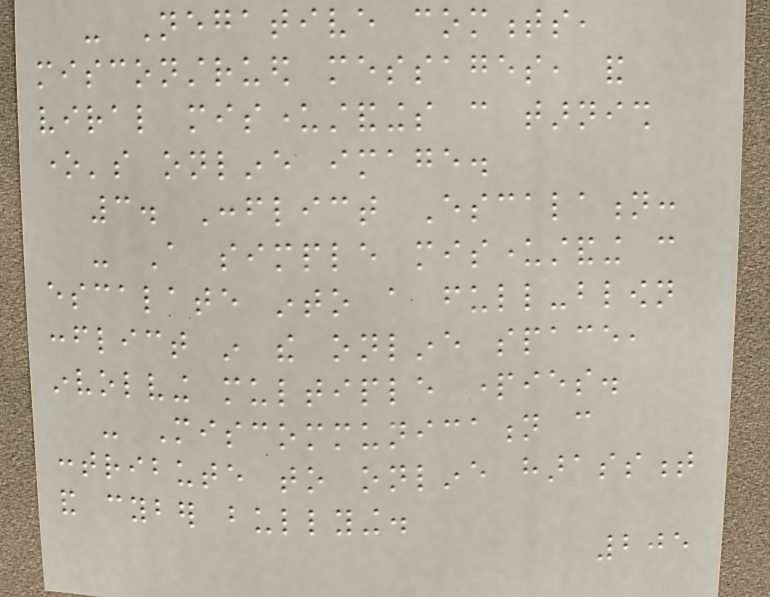- Negative comments,
misconstrued messages, and
viral misunderstandings can tarnish
one's online image.
3. Conflict Escalation:
- A simple misunderstanding can
escalate into a full-blown
conflict in the online space,
involving multiple parties.
- Miscommunication can
contribute to online harassment
and cyber bullying.
205
